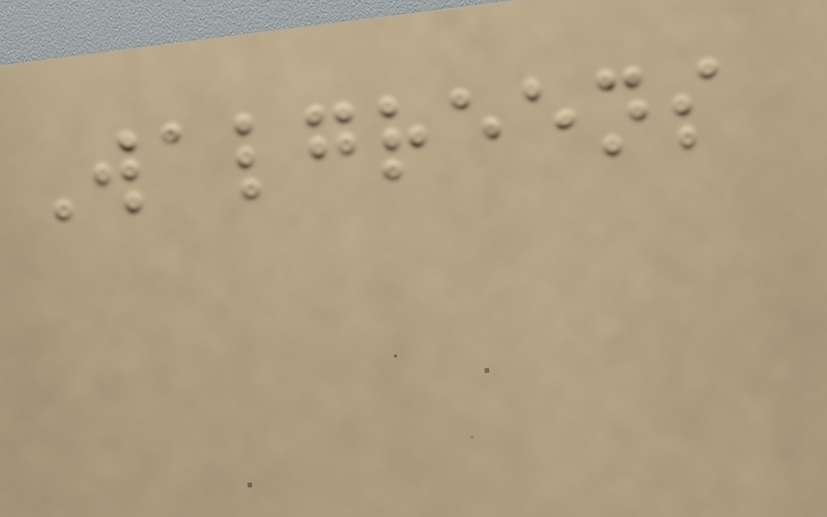Walgreens
